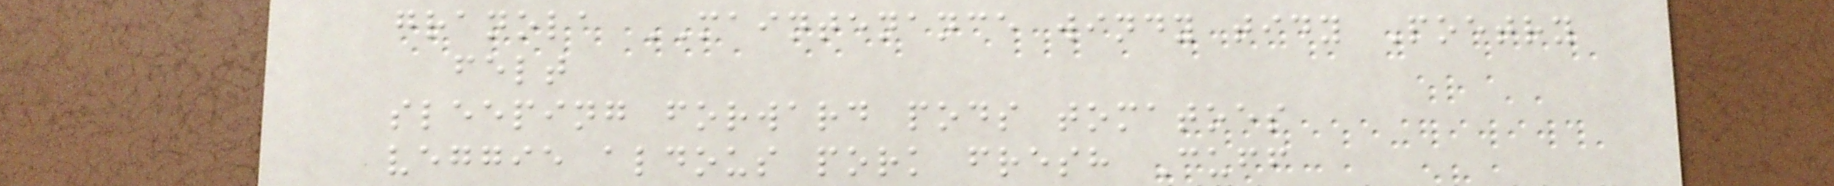granola MAINTENANCE windy tidy Poetry
felt
sleeping forward pods tomatoes
veggie aldous pork fresh Cuff
